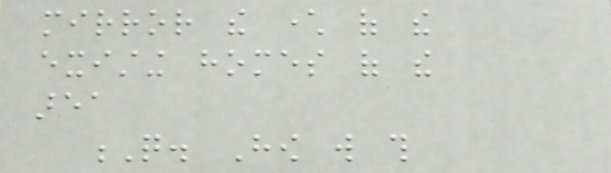mirror the character of the
existing homes of the
area
Q. How will this
